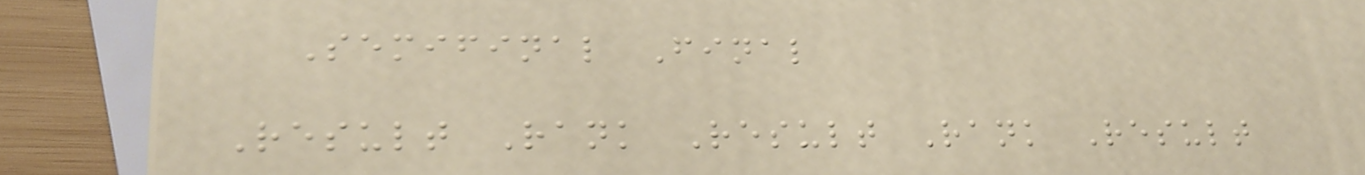Semifinal Final
Result Rank Result Rank Result
